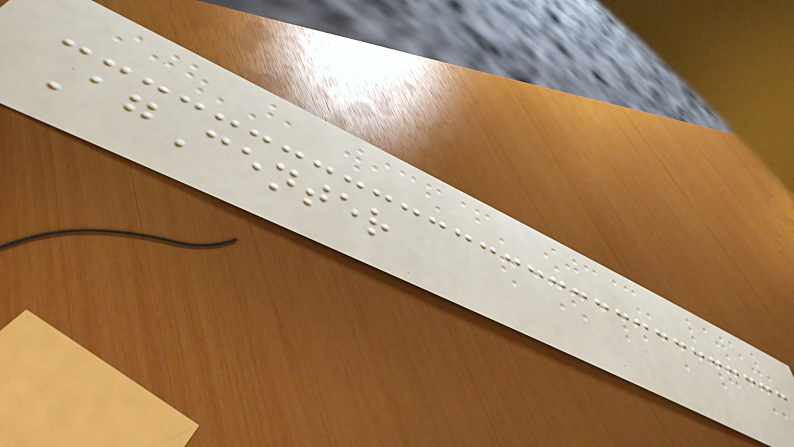AgCenter
